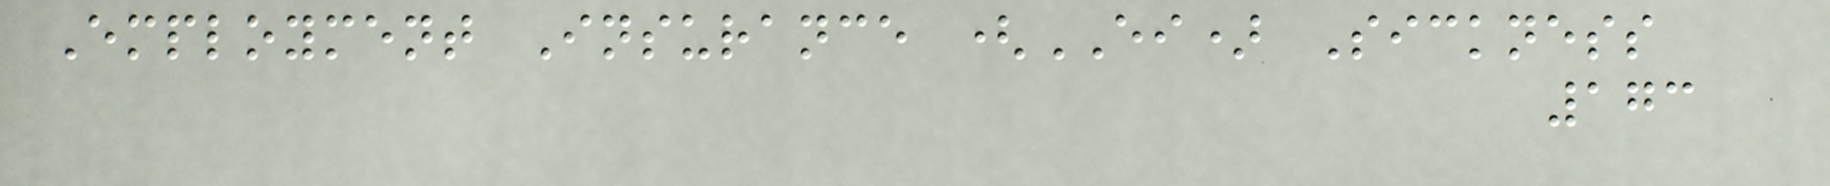Employment Insurance (EI) Sickness
173
